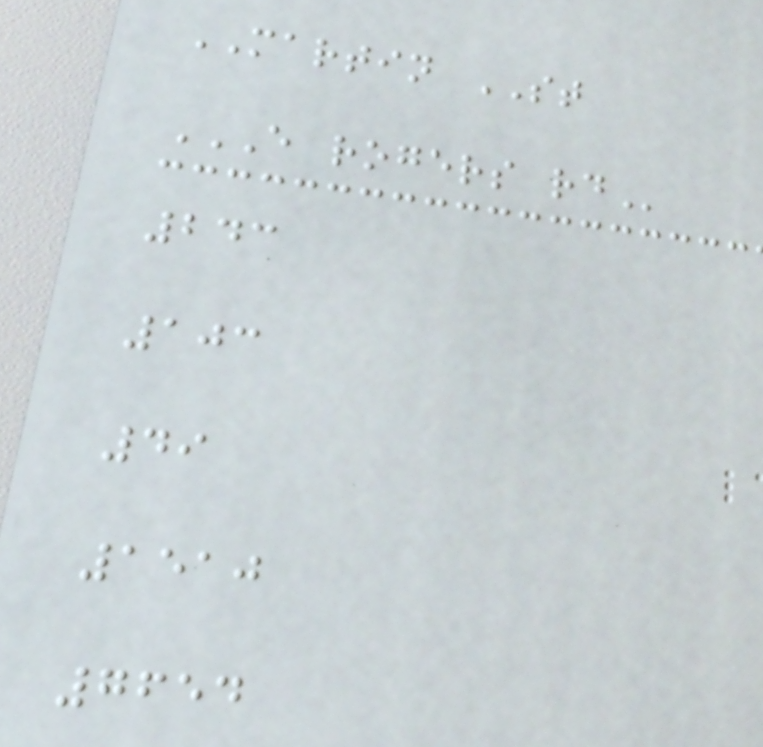MARTIN ST
E ROGERS RD
243
103
49
1510
7654
